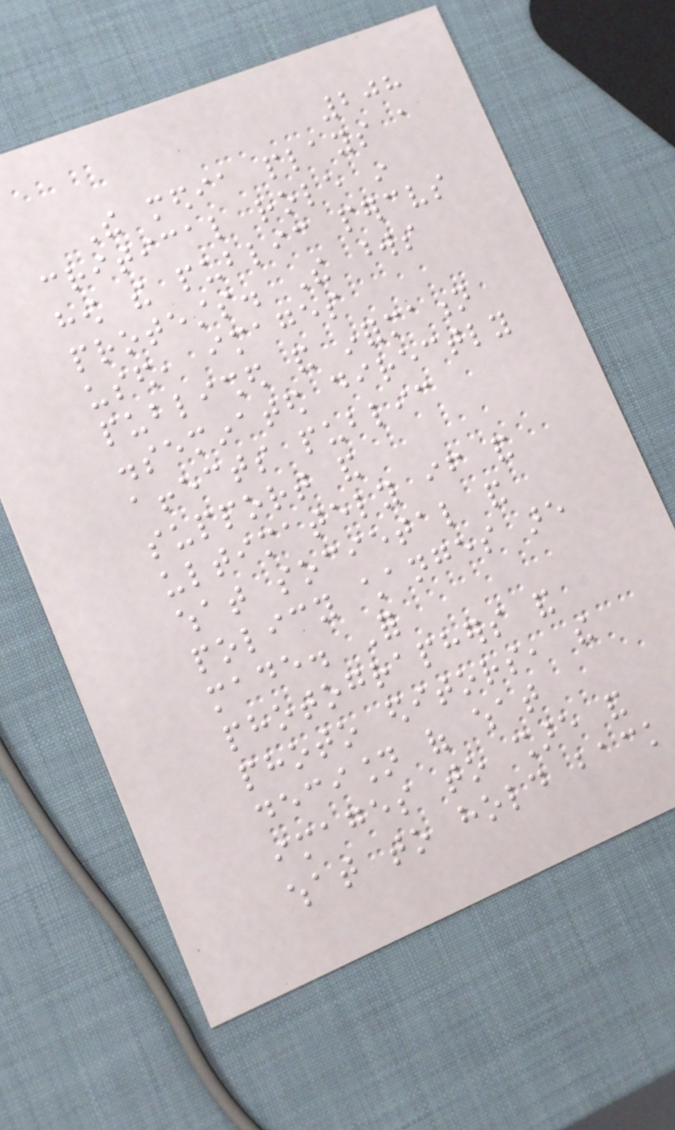208
The media plays a
critical role in
how the public perceives
protests. The words
used, images
published and information
disseminated directly
affects public
support and
ultimately if and
what societal and
policy changes are
made. For
photographers and
photo editors, the
decision of what
images to share and
what to hold back
